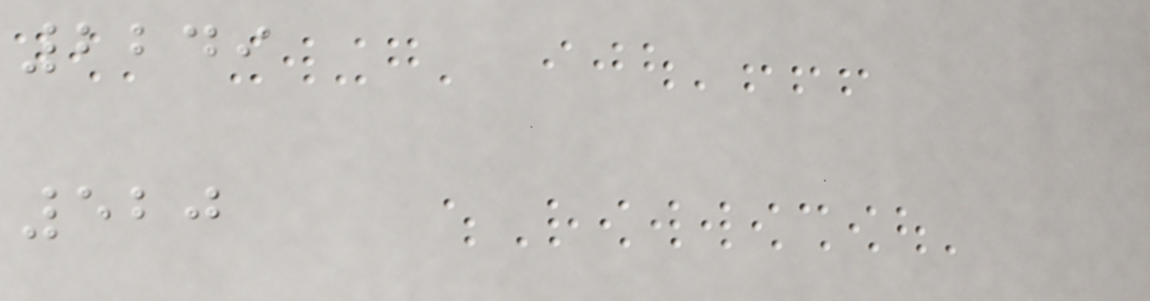2249
520
